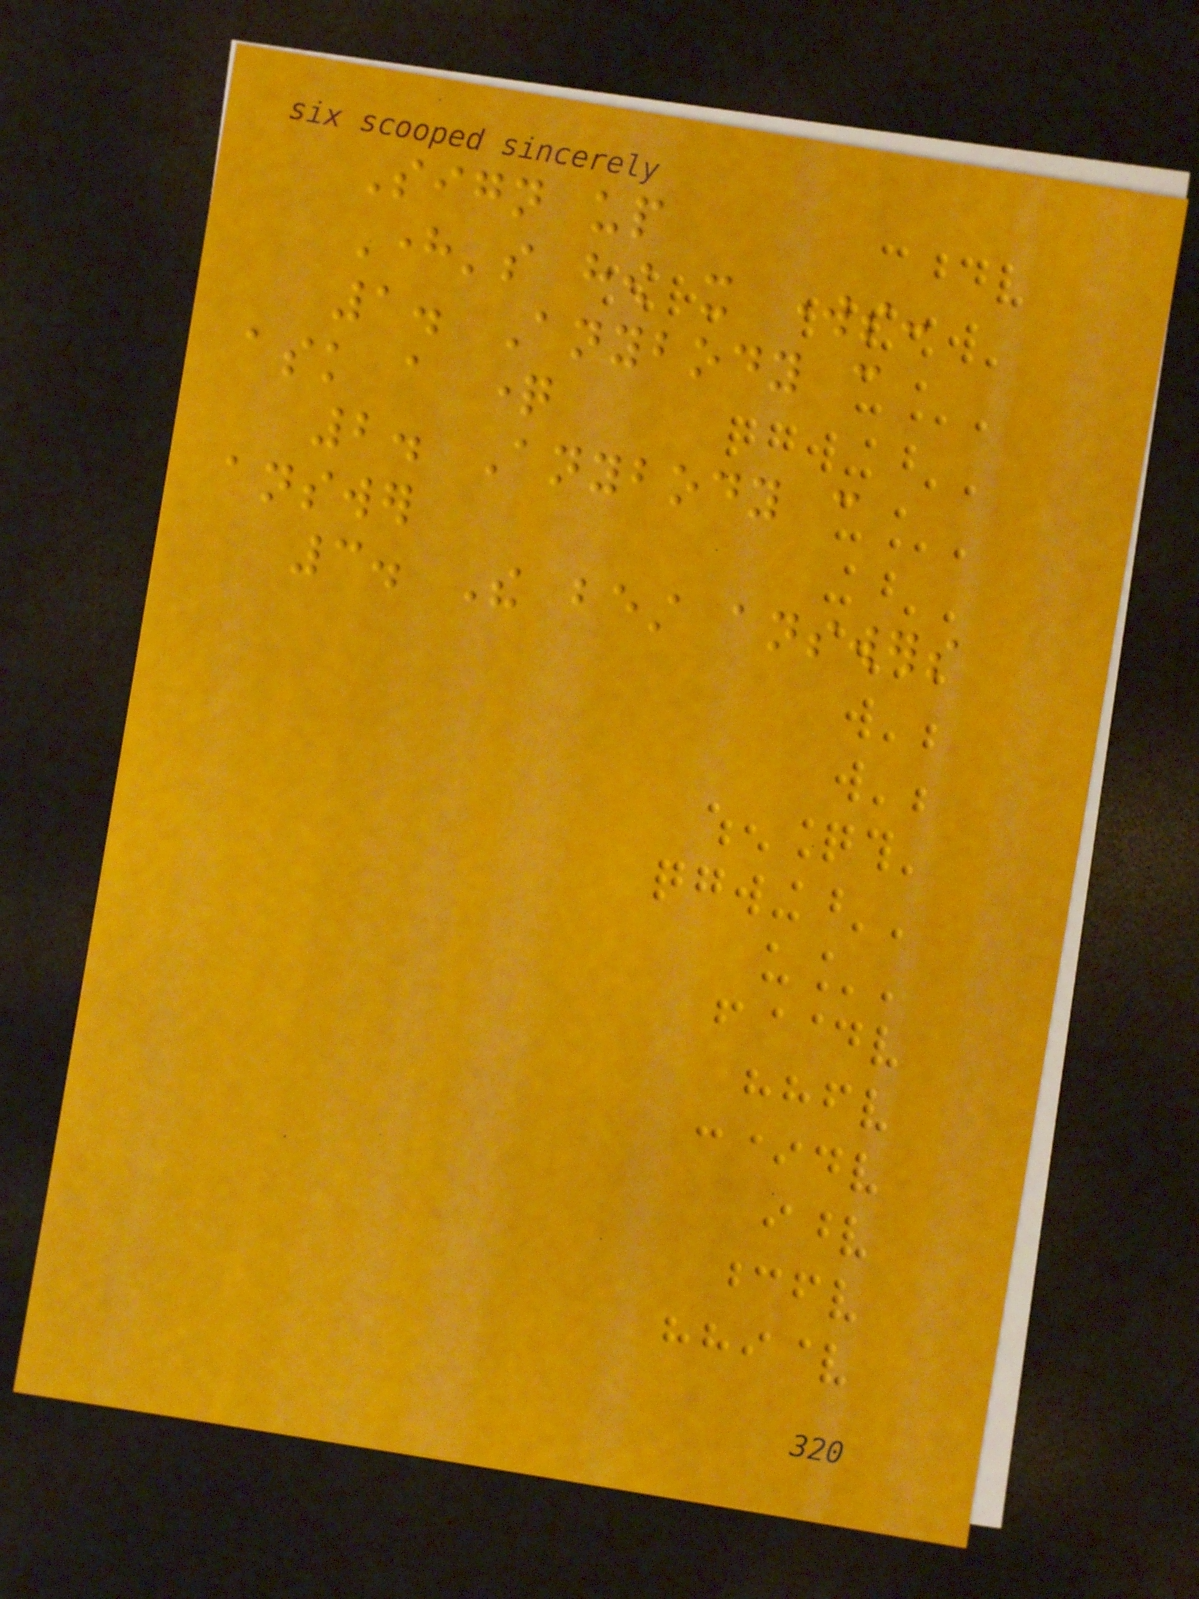Sign up
Here's how it works:
1. Anybody can
ask a question
2. Anybody can
answer
3. The best answers
